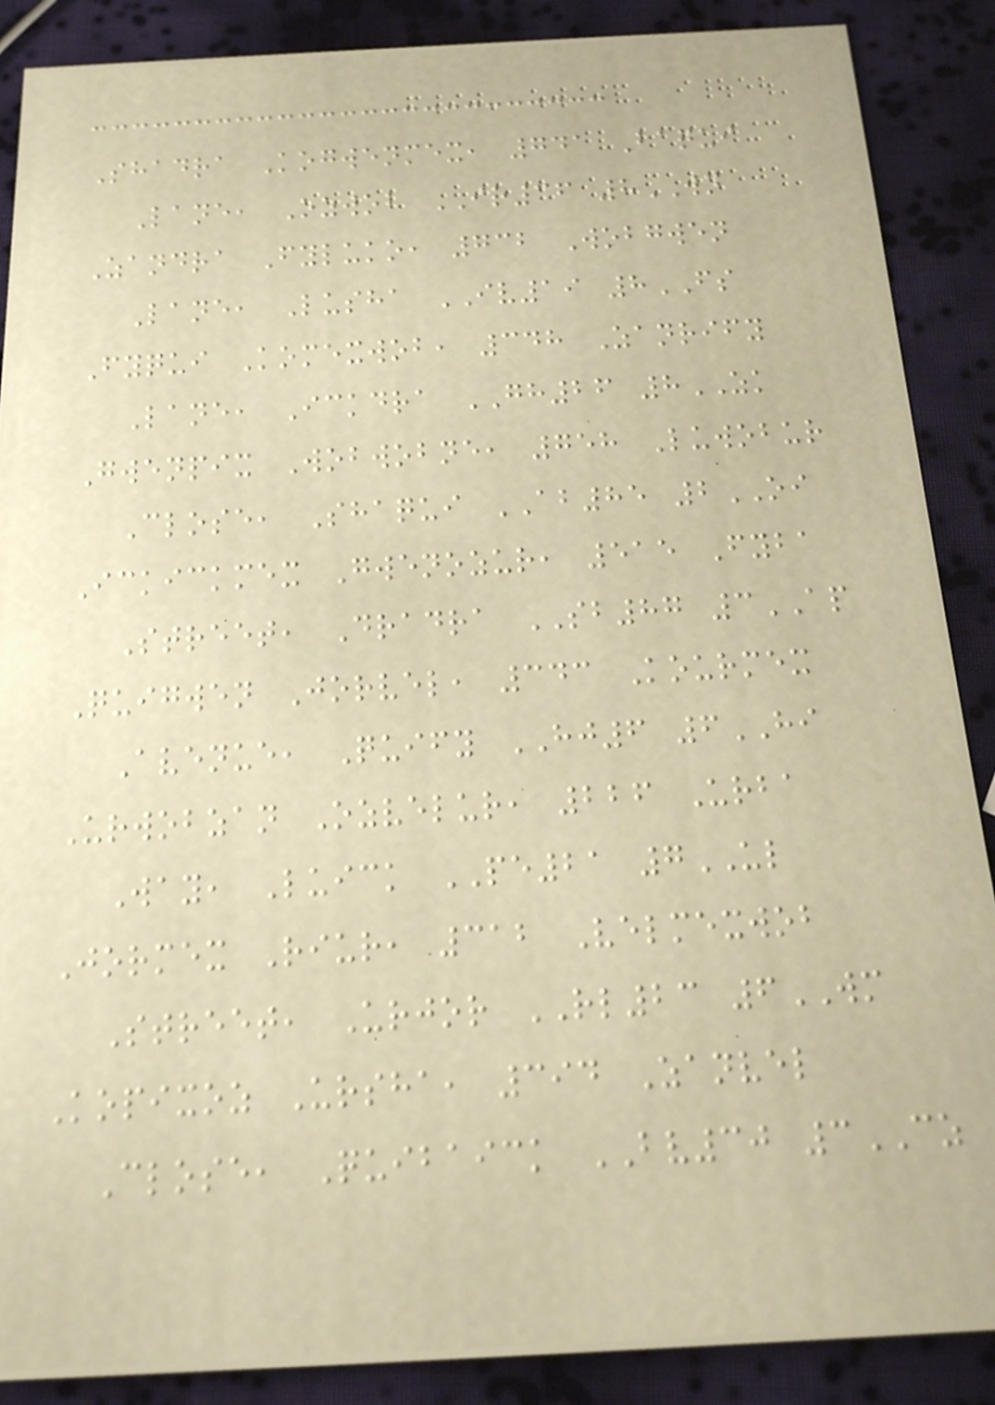Shadra Kogwenmex, 741 Baqui
Lane, Ozwob IR36 8WN
Zandra Fyluko, 732 Wobgwen
Lane, Lusha IV19 8FS
Fyqui Komexwob, 348 Zanrify
Lane, Ickdra GH26 8ZK
Gwenpix Wobwobne, 758 Luwobur
Close, Shaqui AB85 2OI
Ickickmex Gwenozur, 515 Fyba
Street, Dradra SB87 3AP
Quigwen Jorvel, 343 Kourmex
Avenue, Quify HJ6 6HI
Urwobzan Ozvelur, 226 Urba
Way, Luick PE21 7UL
Jormex Riur, 312 Velmexwob
Street, Urjor RL23 6WM
Kopixoz Ursha, 394 Zanvel
Close, Quibaick BV30 3CZ
